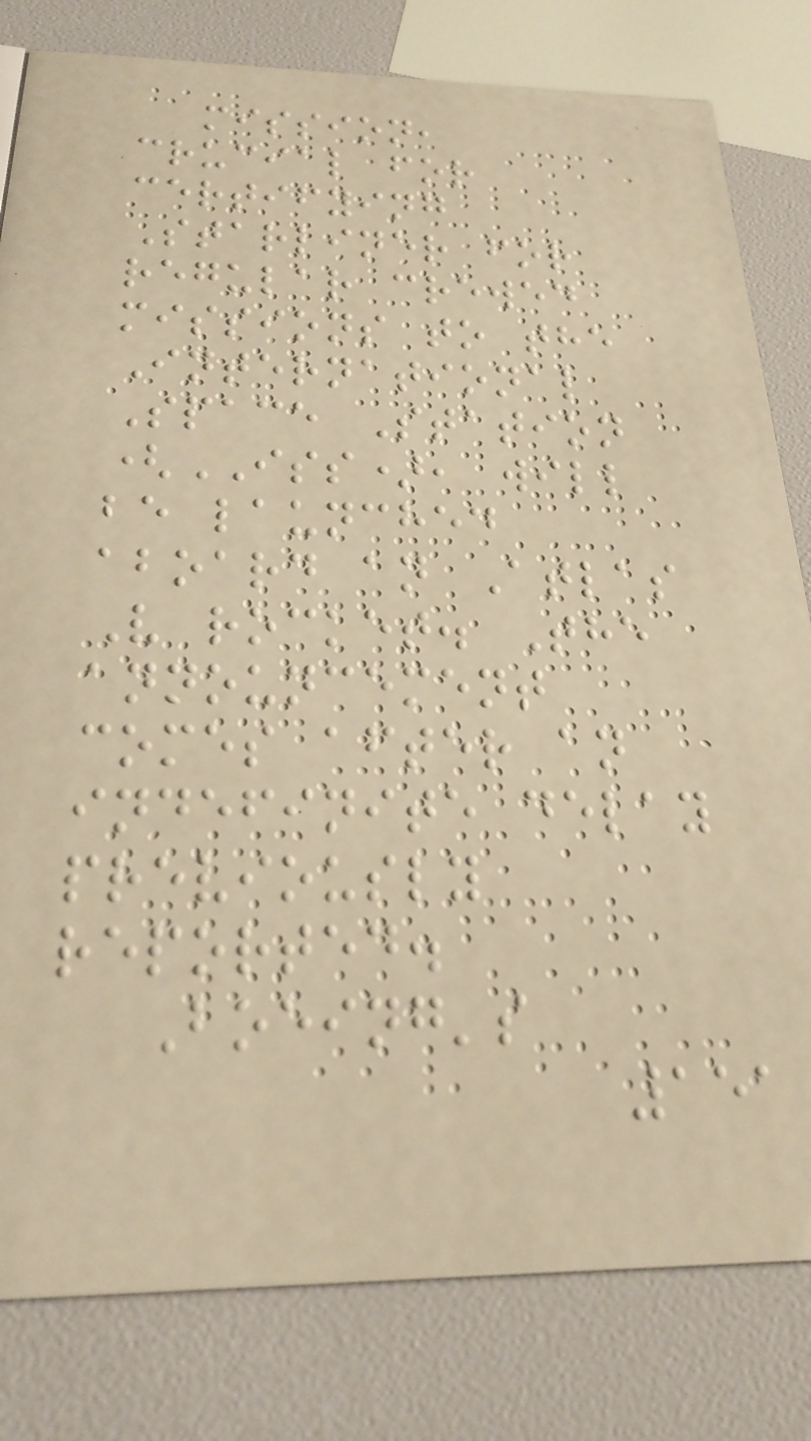mission,
crucial for
certifying
Starliner for
regular crewed
missions to the
International
Space Station
(ISS), will
be launched
aboard an Atlas
V rocket. The
announcement
comes after an
indefinite delay
previously
reported.
Boeing's
151
